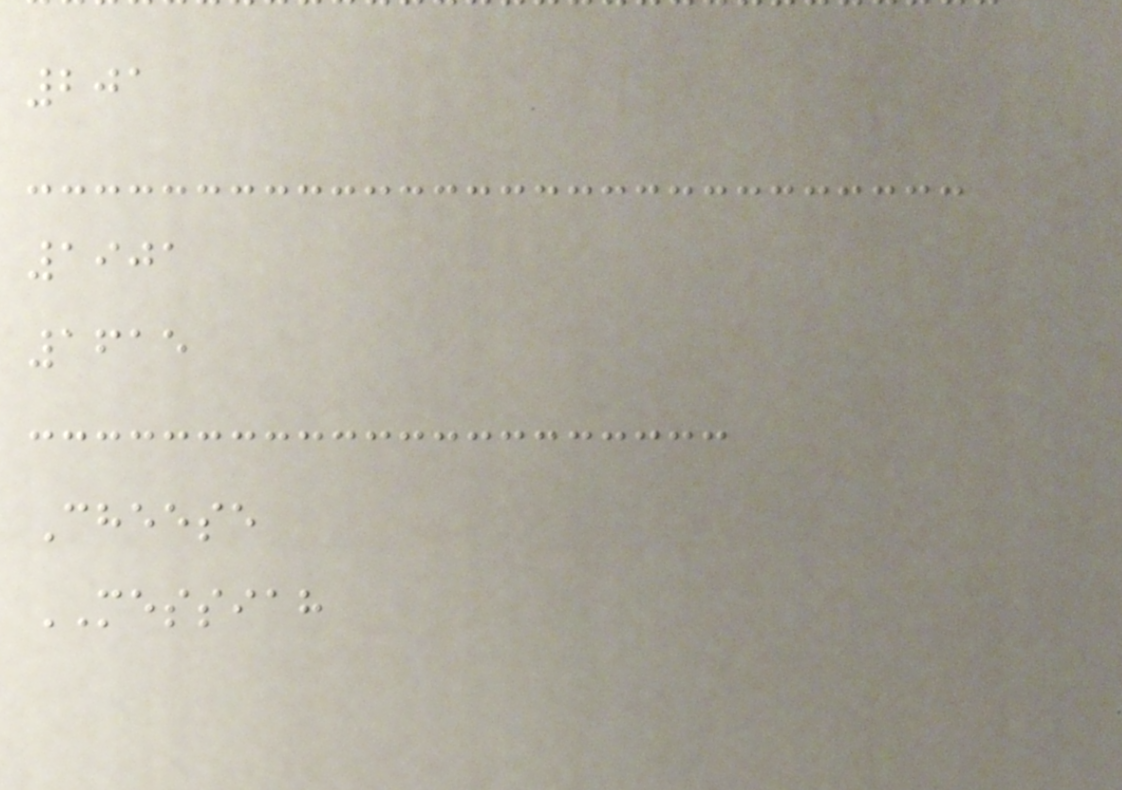201
1901
1615
Cheese
MESSIAH
